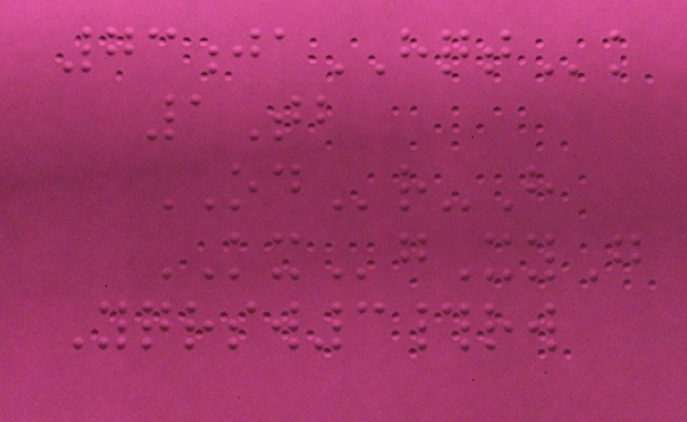73jaHQTk
1Tb
ODr-H
KXgXyG
Yqrsw3#rw
